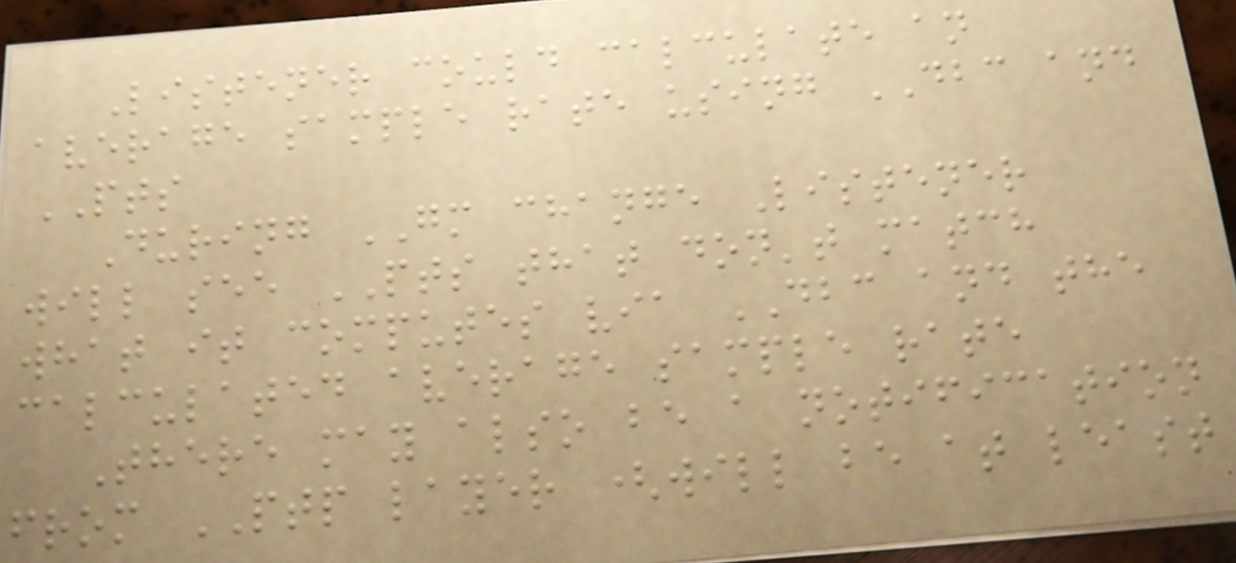Listener could calculate an
average sample rate using DBC and
PTS
During GM change Listener
will see PTS that don't match
what it computes via DBC and the
calculated average sample rate
There may also be a notification
from PTP layer (will be at least
